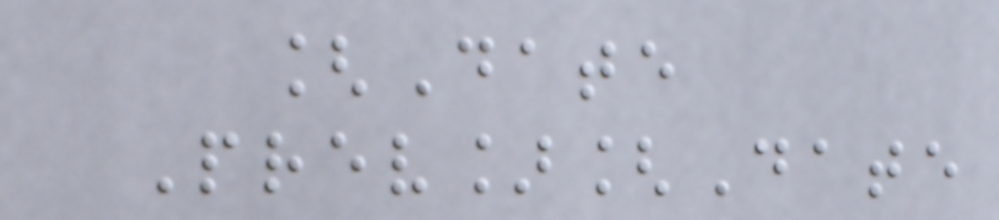[Date
Prev][Date
